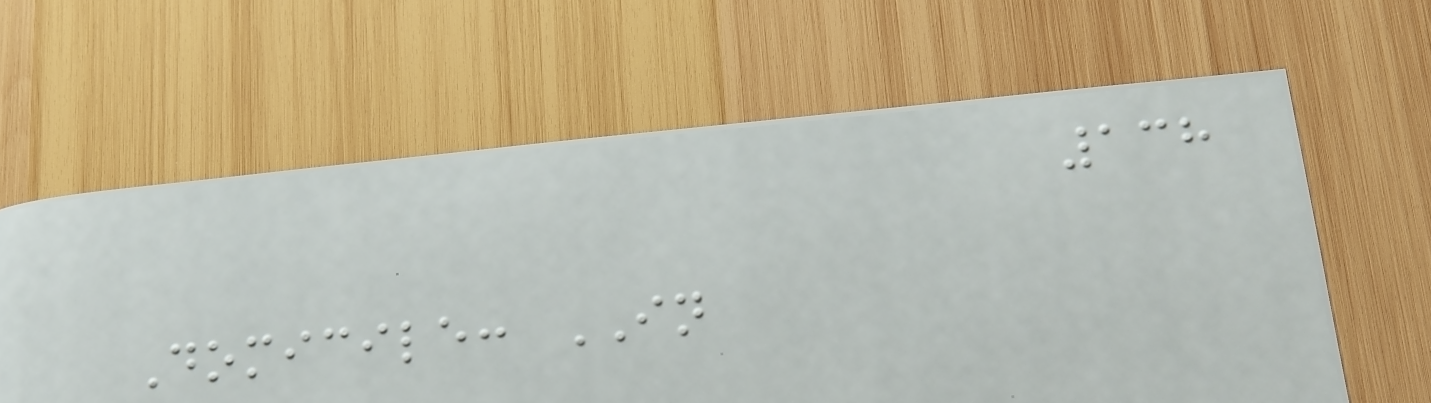138
Domicile: IN
